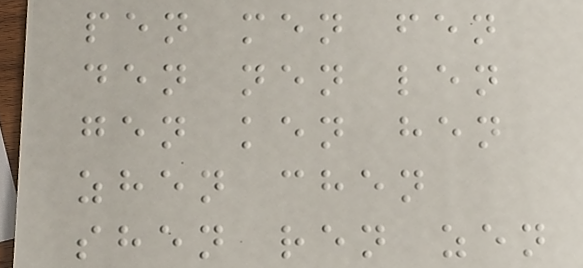pen men fen
den nen len
gen ken hen
zhen chen
shen ren zen
